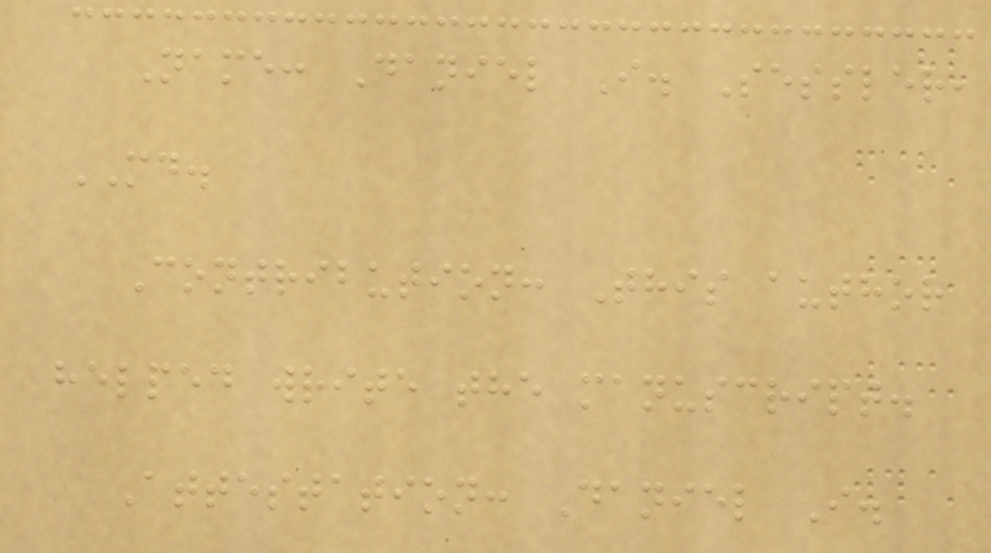Name: Daniel I. Sessler,
MD.
Contribution: This author
helped write the manuscript.
Attestation: Daniel I.
